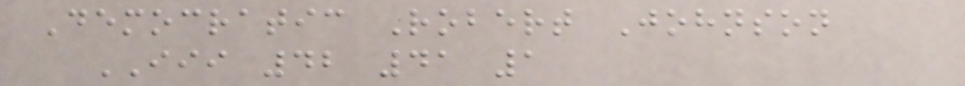Democratic Robert Johnson
III 42 41 1
